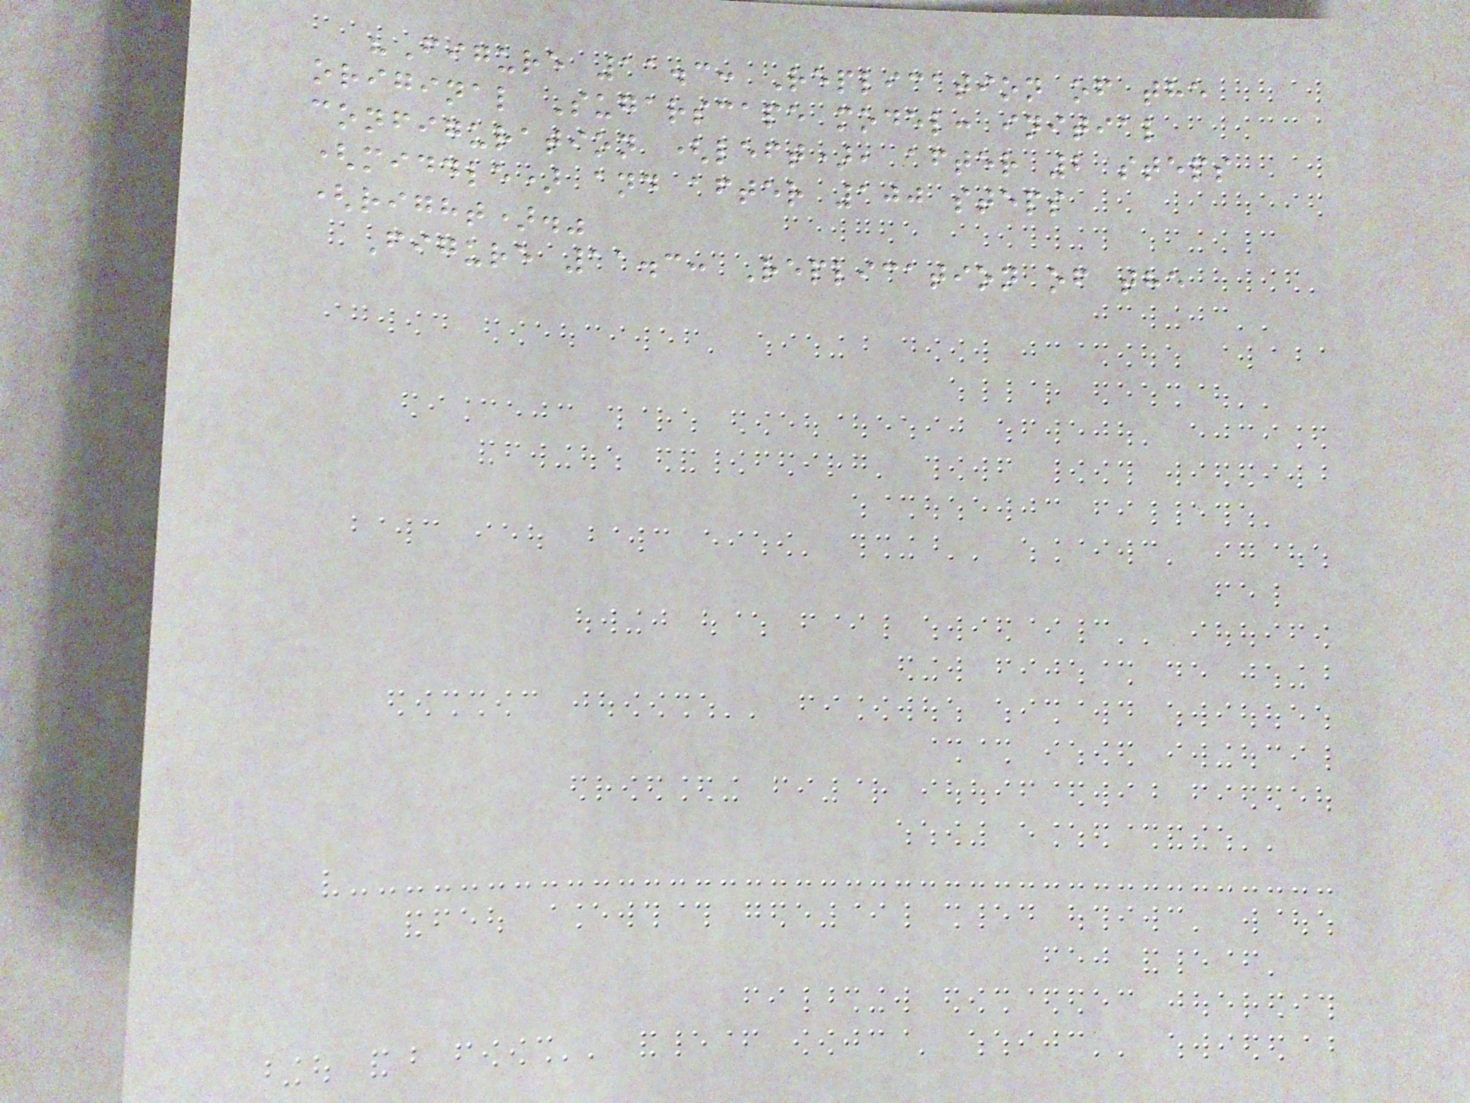"Figure 11.3: Replication of the
original Sugarscape model: initial
configuration (left), after 2 steps
(middle) and after 100 steps
(right)."
Figure 11.3: Replication of the
